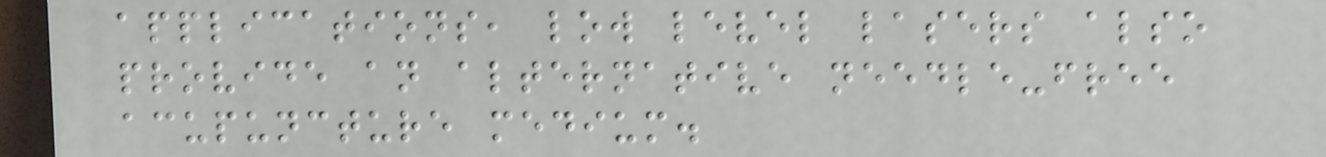applications, low level lasers also
provide an alternative needle-free
acupuncture medium.
